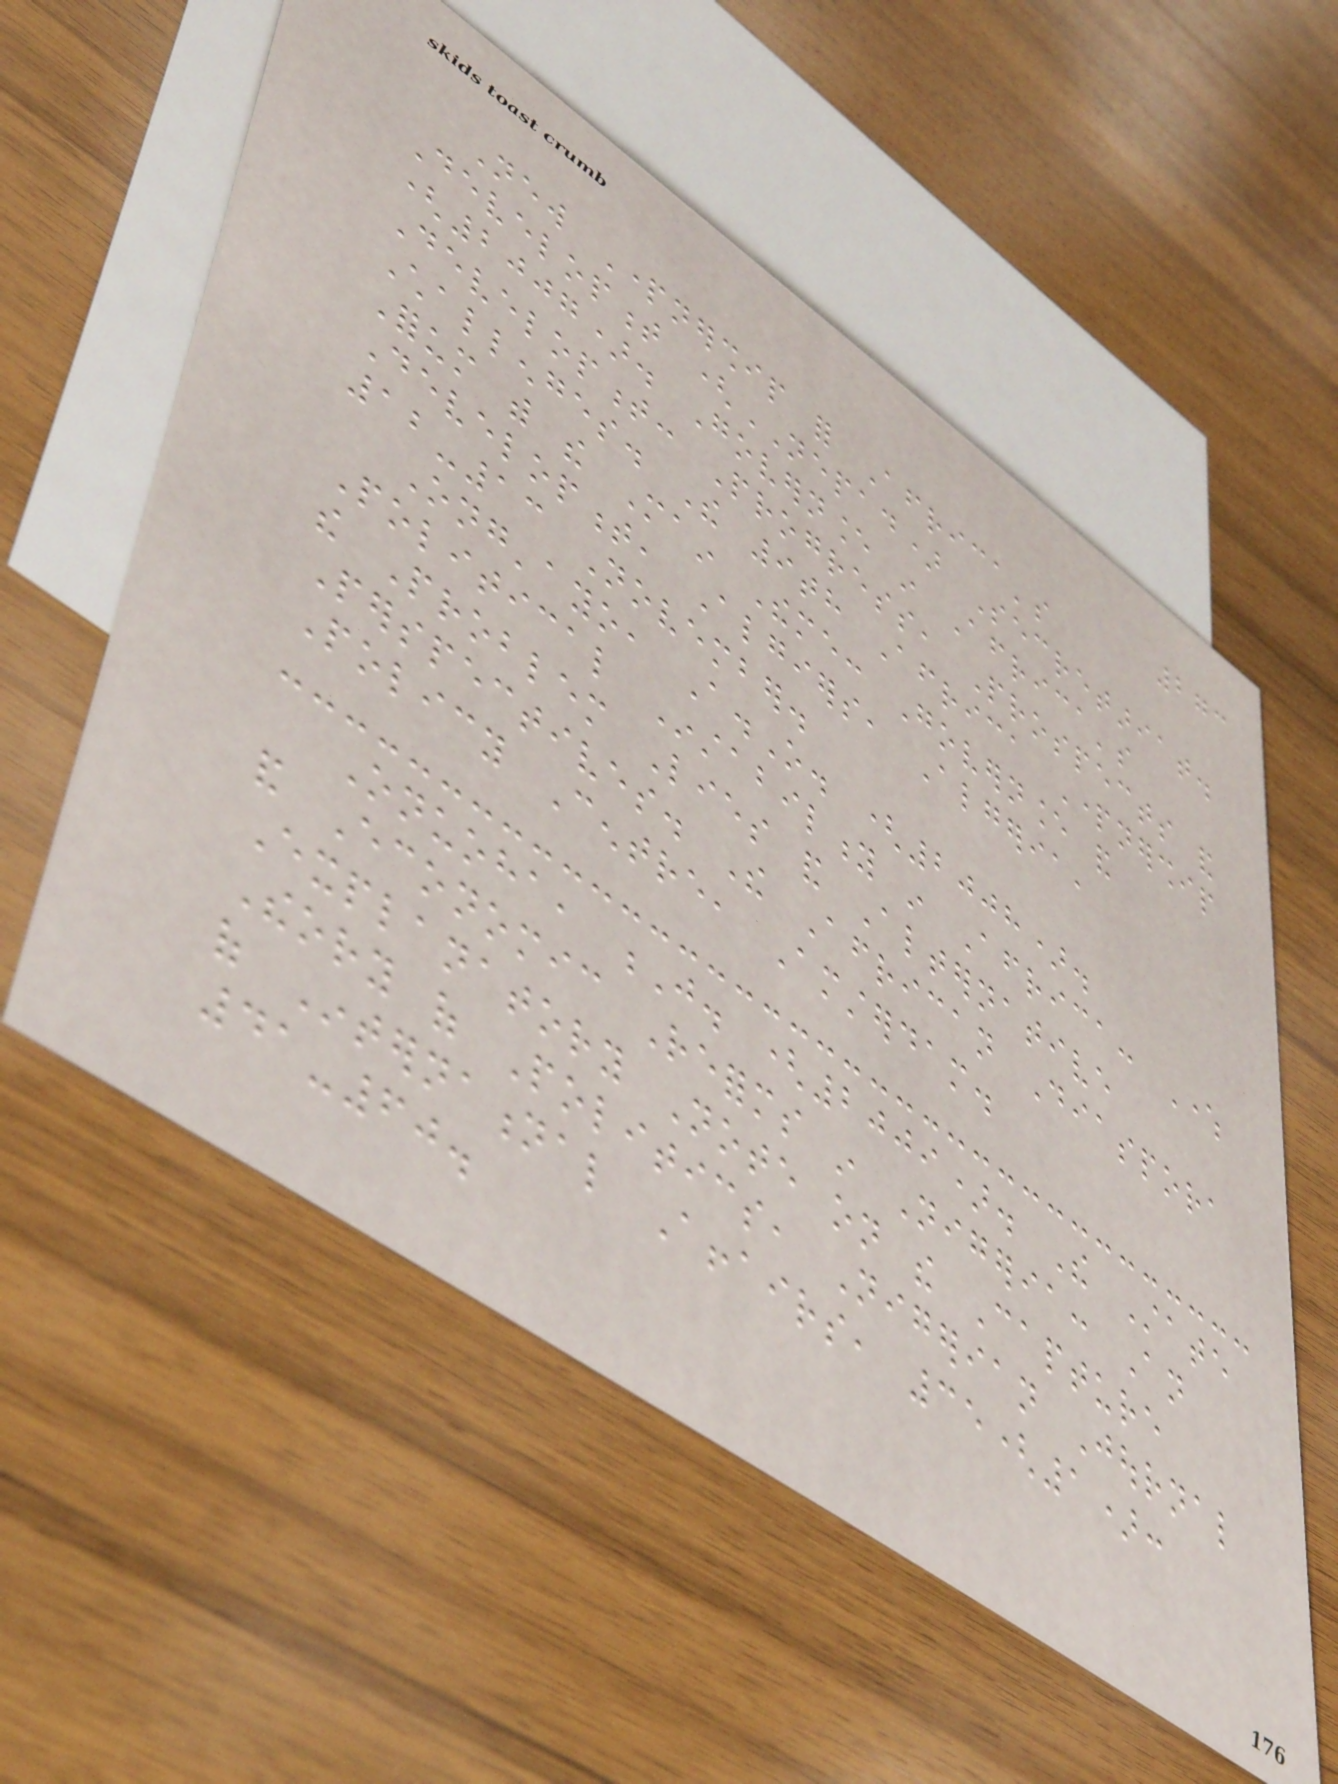273
New Partnership for Africa's
Development (NEPAD) Secretariat.
(2007). Governance in Africa's
Development: Progress, Prospects and
Challenges. The 9th Africa Partnership
Forum with the Main Theme: Governance and
Development, Algiers, Algeria,
12-13 November.
Ong'ayo, A.O. (2008).
Political Instability in Africa: Where
the Problem Lies and Alternative
Perspectives. The African Diaspora
Policy Centre, Amsterdam.
Onuoha, J. (2009). The State
and Economic Reforms in Nigeria: An
Explanatory Note on the Capture
Theory of Politics, Nigerian Journal
of International Affairs, 35(1):
41-60.
